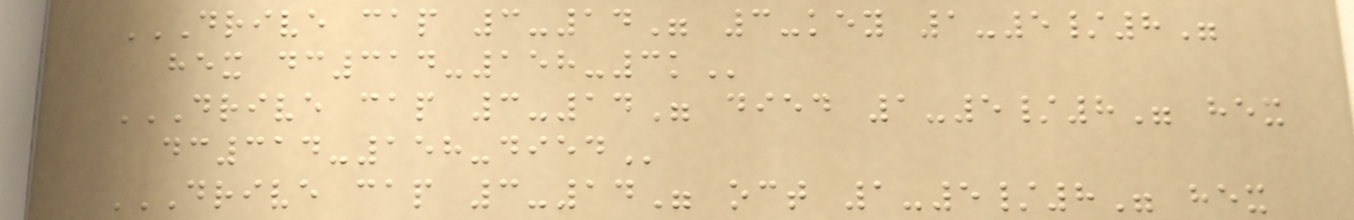DRIVE CAP 3-14" 3-KEY 1-5/8"
HEX DC314-158-3K
DRIVE CAP 3-14" DIED 1-5/8" HEX
DC314-158-DIED
DRIVE CAP 3-14" OCT 1-5/8" HEX
